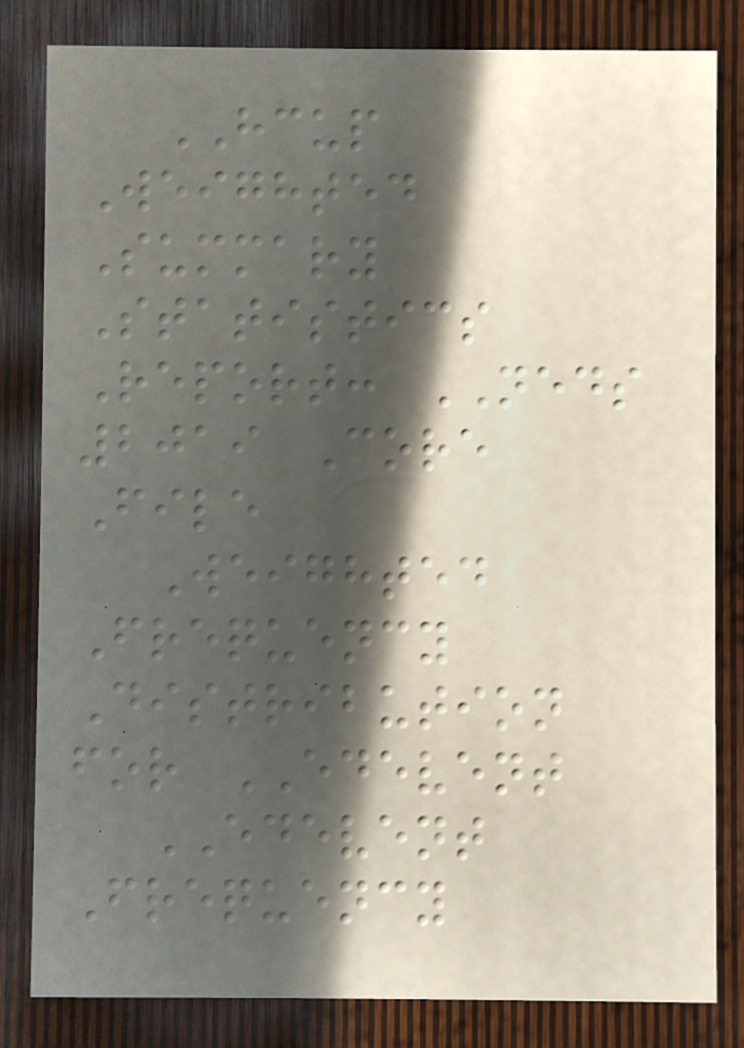HCUP
Weighted
Summary
Statistics
Report: NEDS
2019 Core
File
Weighted
Frequency
Distribution
for EDEVENT
EDEVENT
Frequency
